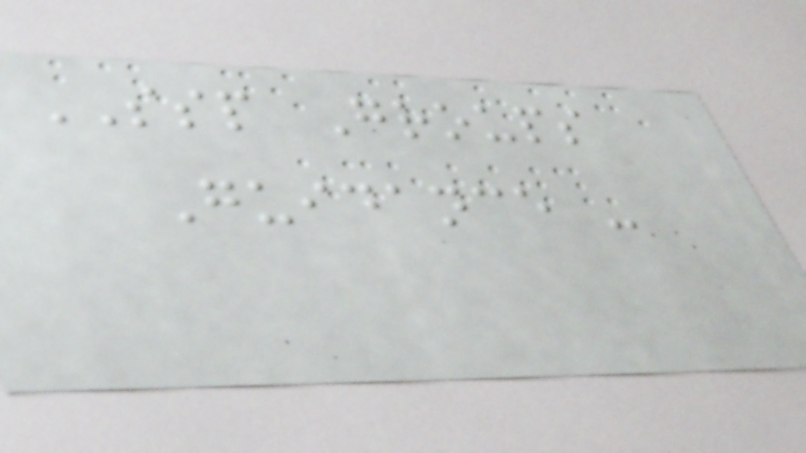SSP Groups
Guidance -
